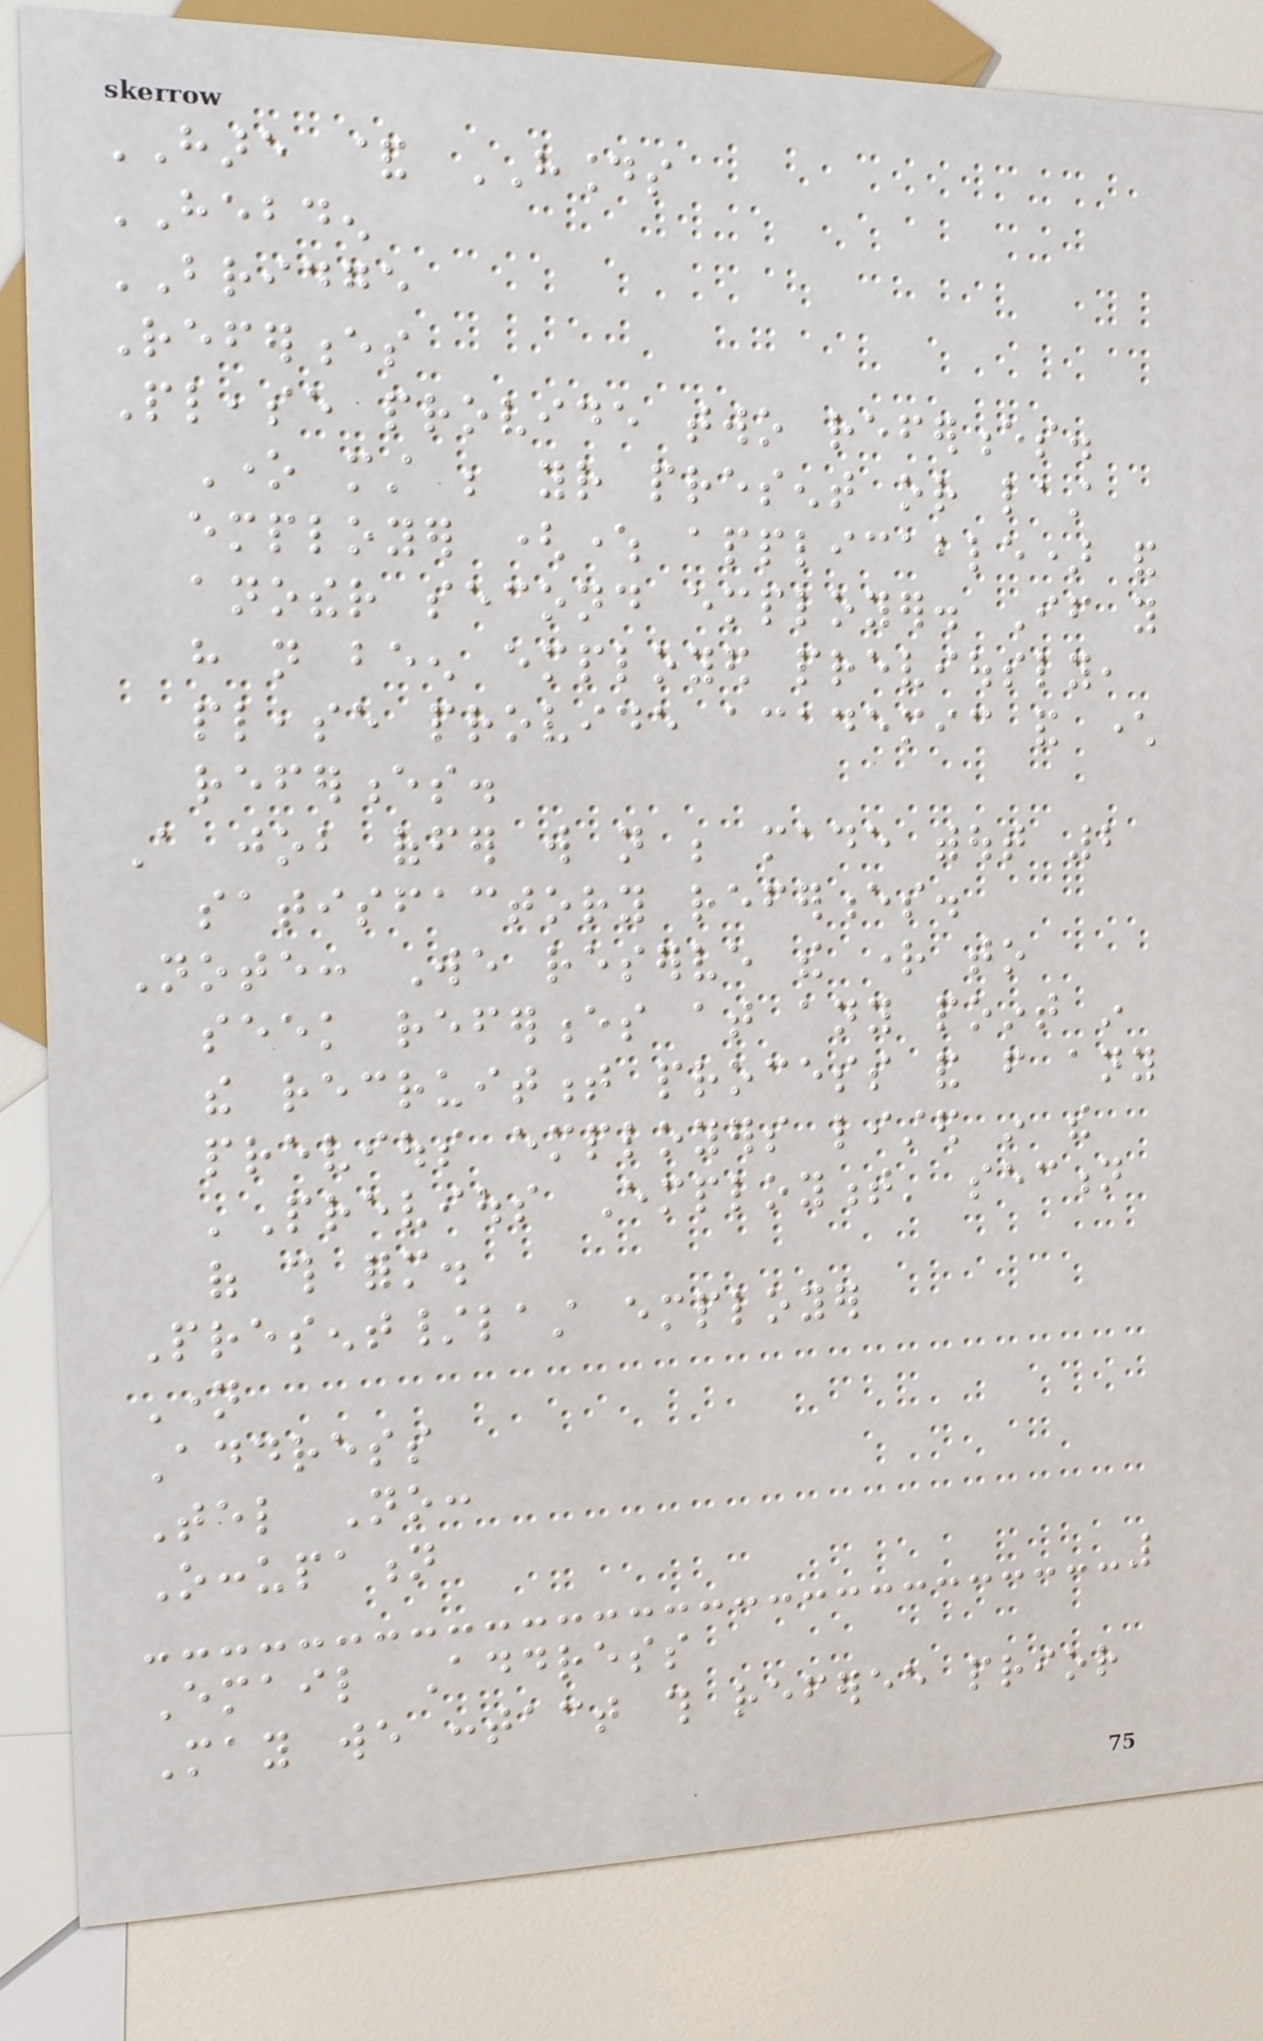HARE & HOUNDS
HEBDEN
BRIDGE
References
Please provide two references.
One must be your present or last
employer (where applicable) and
another second employer. If you
have not been employed previously,
please provide academic and character
references.
A job offer will not be made without 2
satisfactory references.
Note: We reserve the right to
seek references at any point in
the recruitment process and from any
previous employers listed in the
'Previous Employment' section
of this form.
Present/last employer
Name
Address
Tel No:
Occupation
Email Address
May we contact this referee prior
